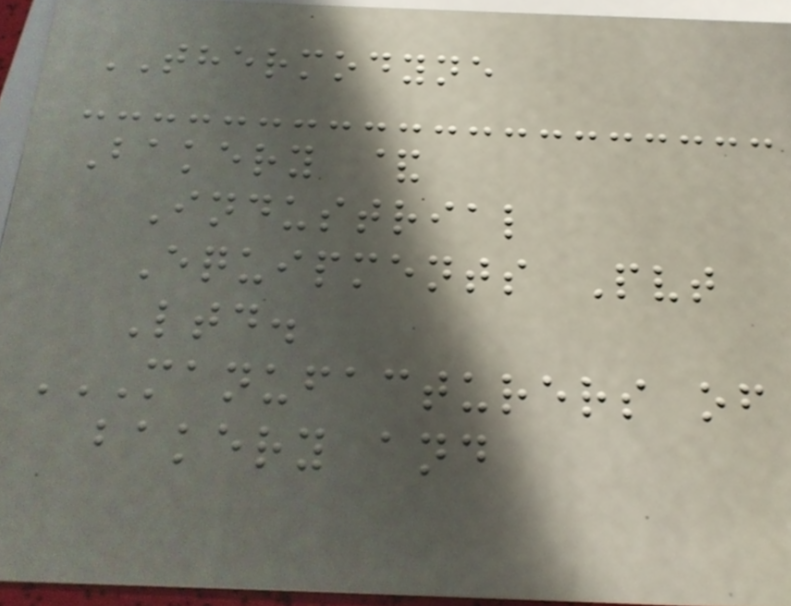THERMODYNE
Bakery &
Industrial
Equipments Pvt
Ltd.
MANUFACTURERS OF
BAKERY AND
